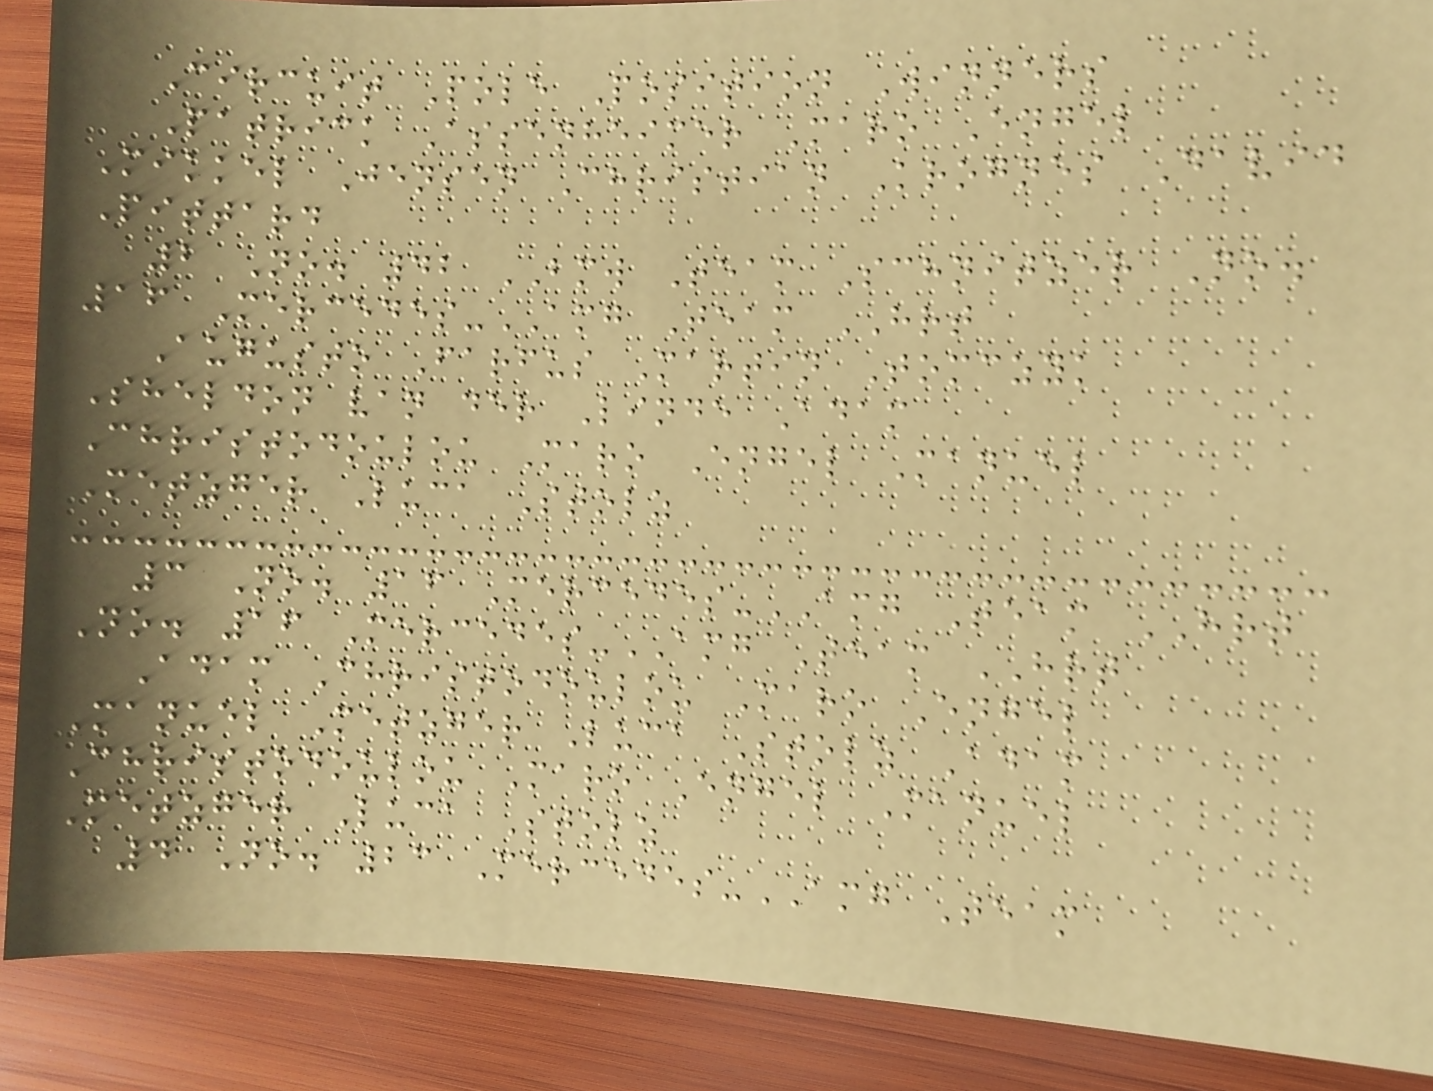Circuit Pole Position Winners
Patrick Assenheimer Maro Engel
Mikkel Jensen Christian Krognes David
Pittard
2 No. 42 BMW Team Schnitzer No.
16 Mercedes-AMG Team HRT
Augusto Farfus Martin Tomczyk
Sheldon van der Linde Adam
Christodoulou Maro Engel Manuel
Metzger Luca Stolz
3 No. 16 Mercedes-AMG Team HRT
No. 16 Mercedes-AMG Team HRT
Adam Christodoulou Maro Engel
Manuel Metzger Luca Stolz Adam
Christodoulou Maro Engel Manuel
Metzger Luca Stolz
4 No. 23 Mercedes-AMG Team
